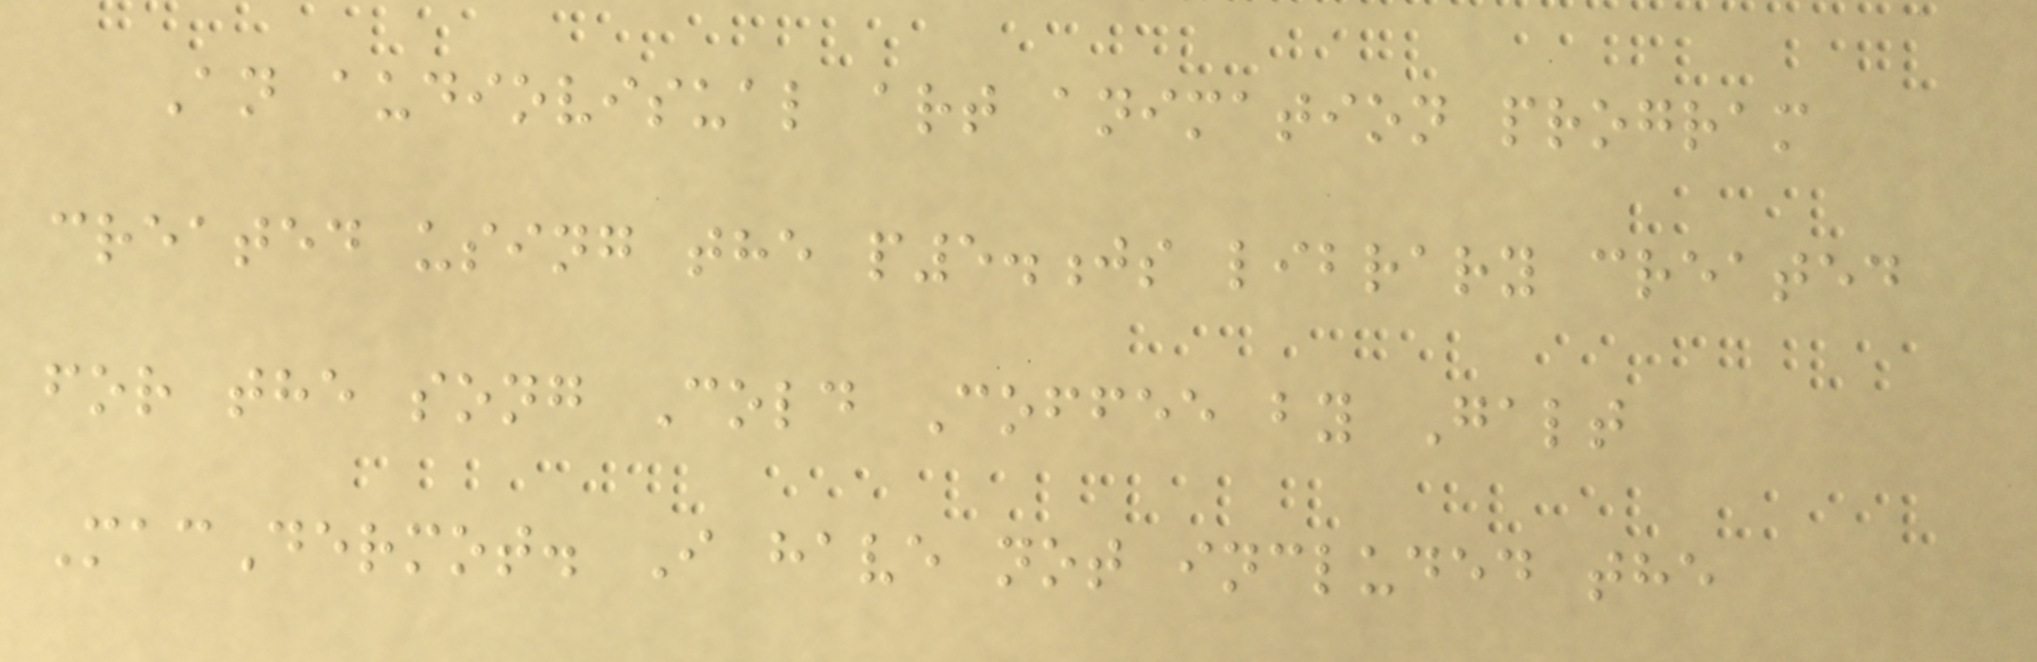An audiovisual art animation program
created using the p5.js library created
for the song Cold Coffee by Galt
MacDermot. I have not included the
